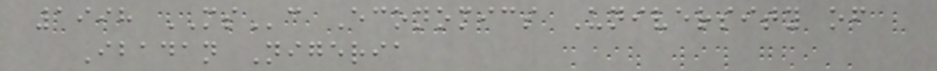1998 MSc Economics University of
Ibadan Nigeria
